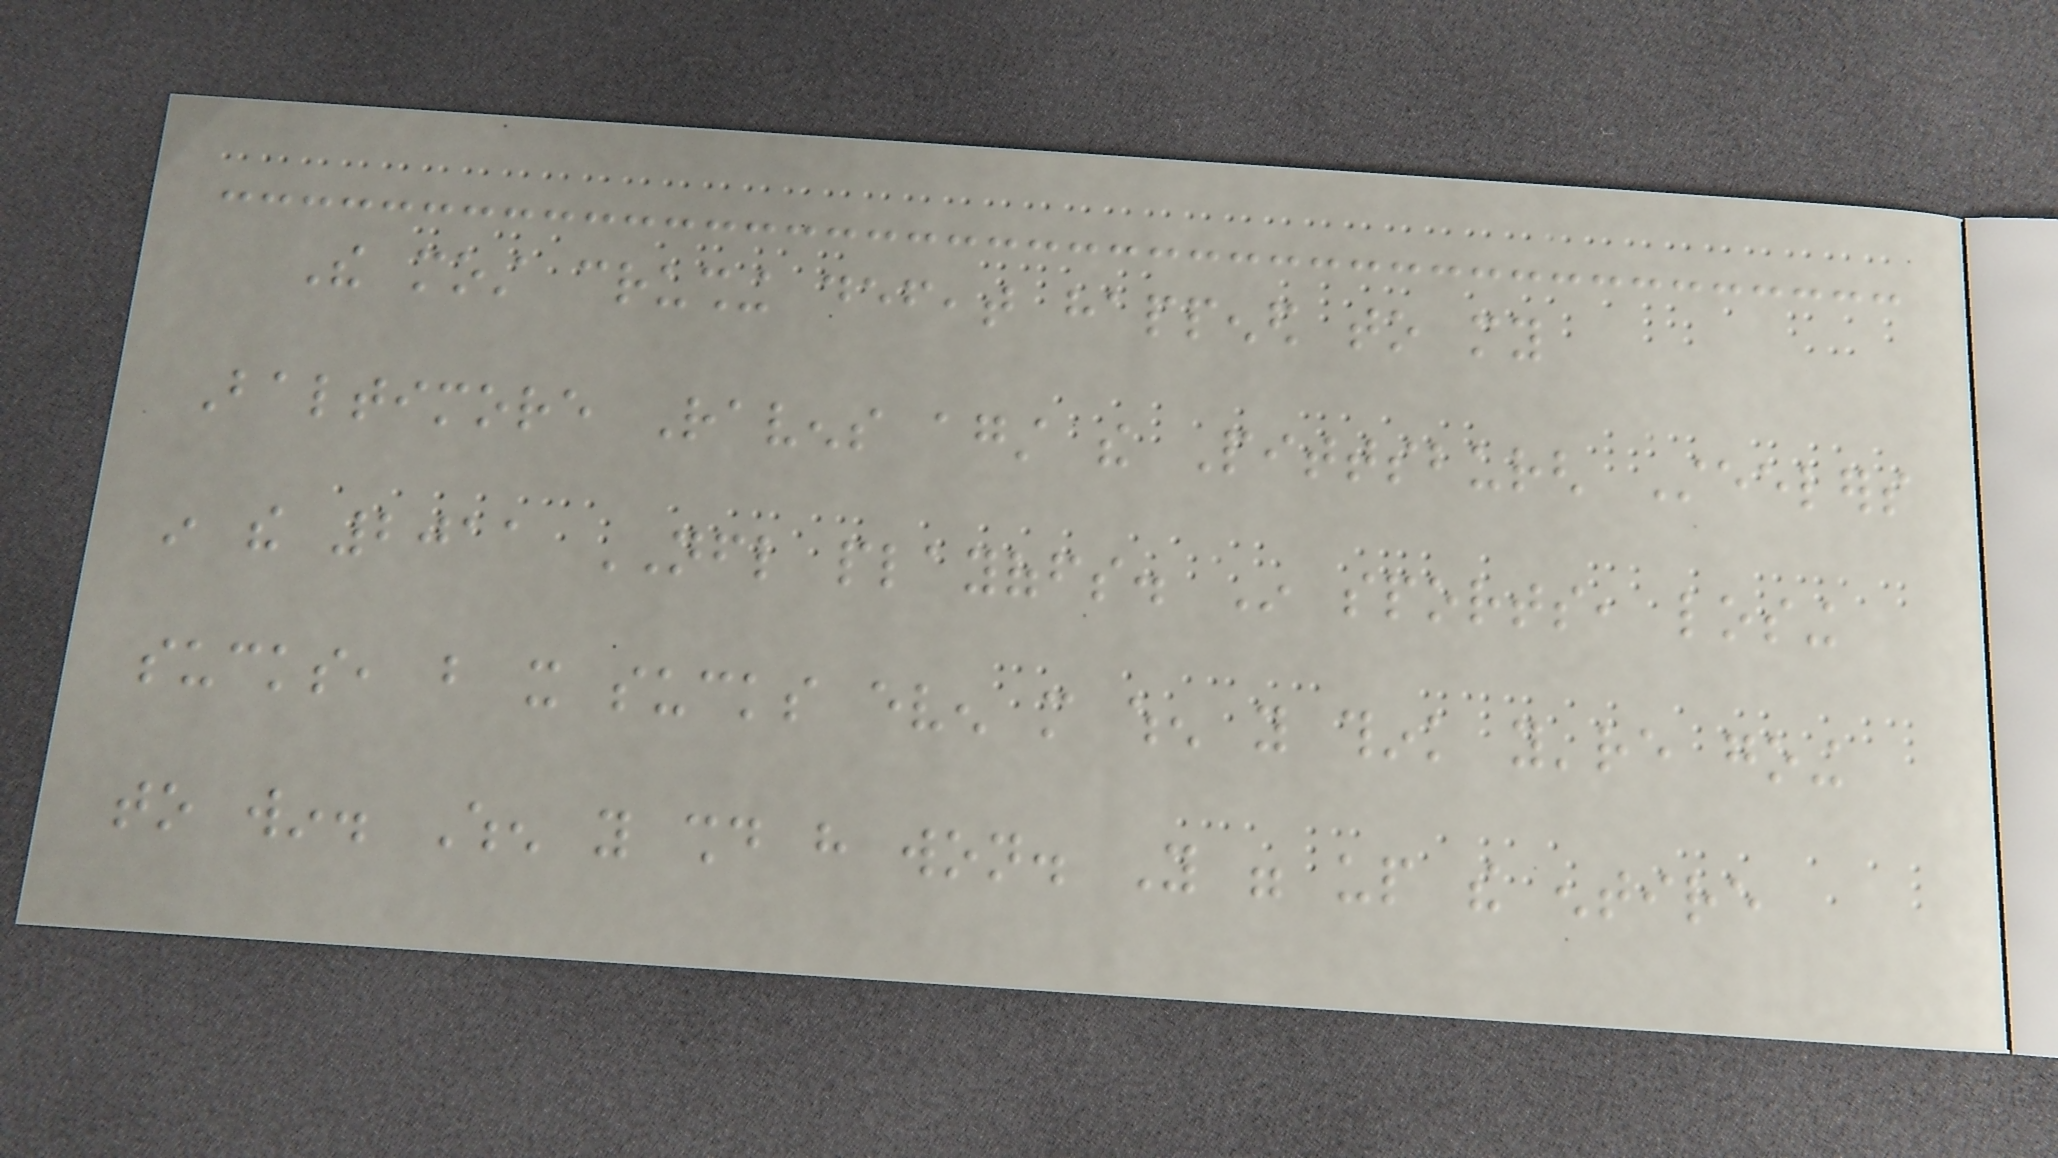The most crushing defeat happened to my
Baltimore Ravens against the Pittsburgh Steelers
in the 2011 NFL playoffs. In sports, losing
sucks, but it sucks even more when you think you're going
to win. When you should have won. You were up the entire
